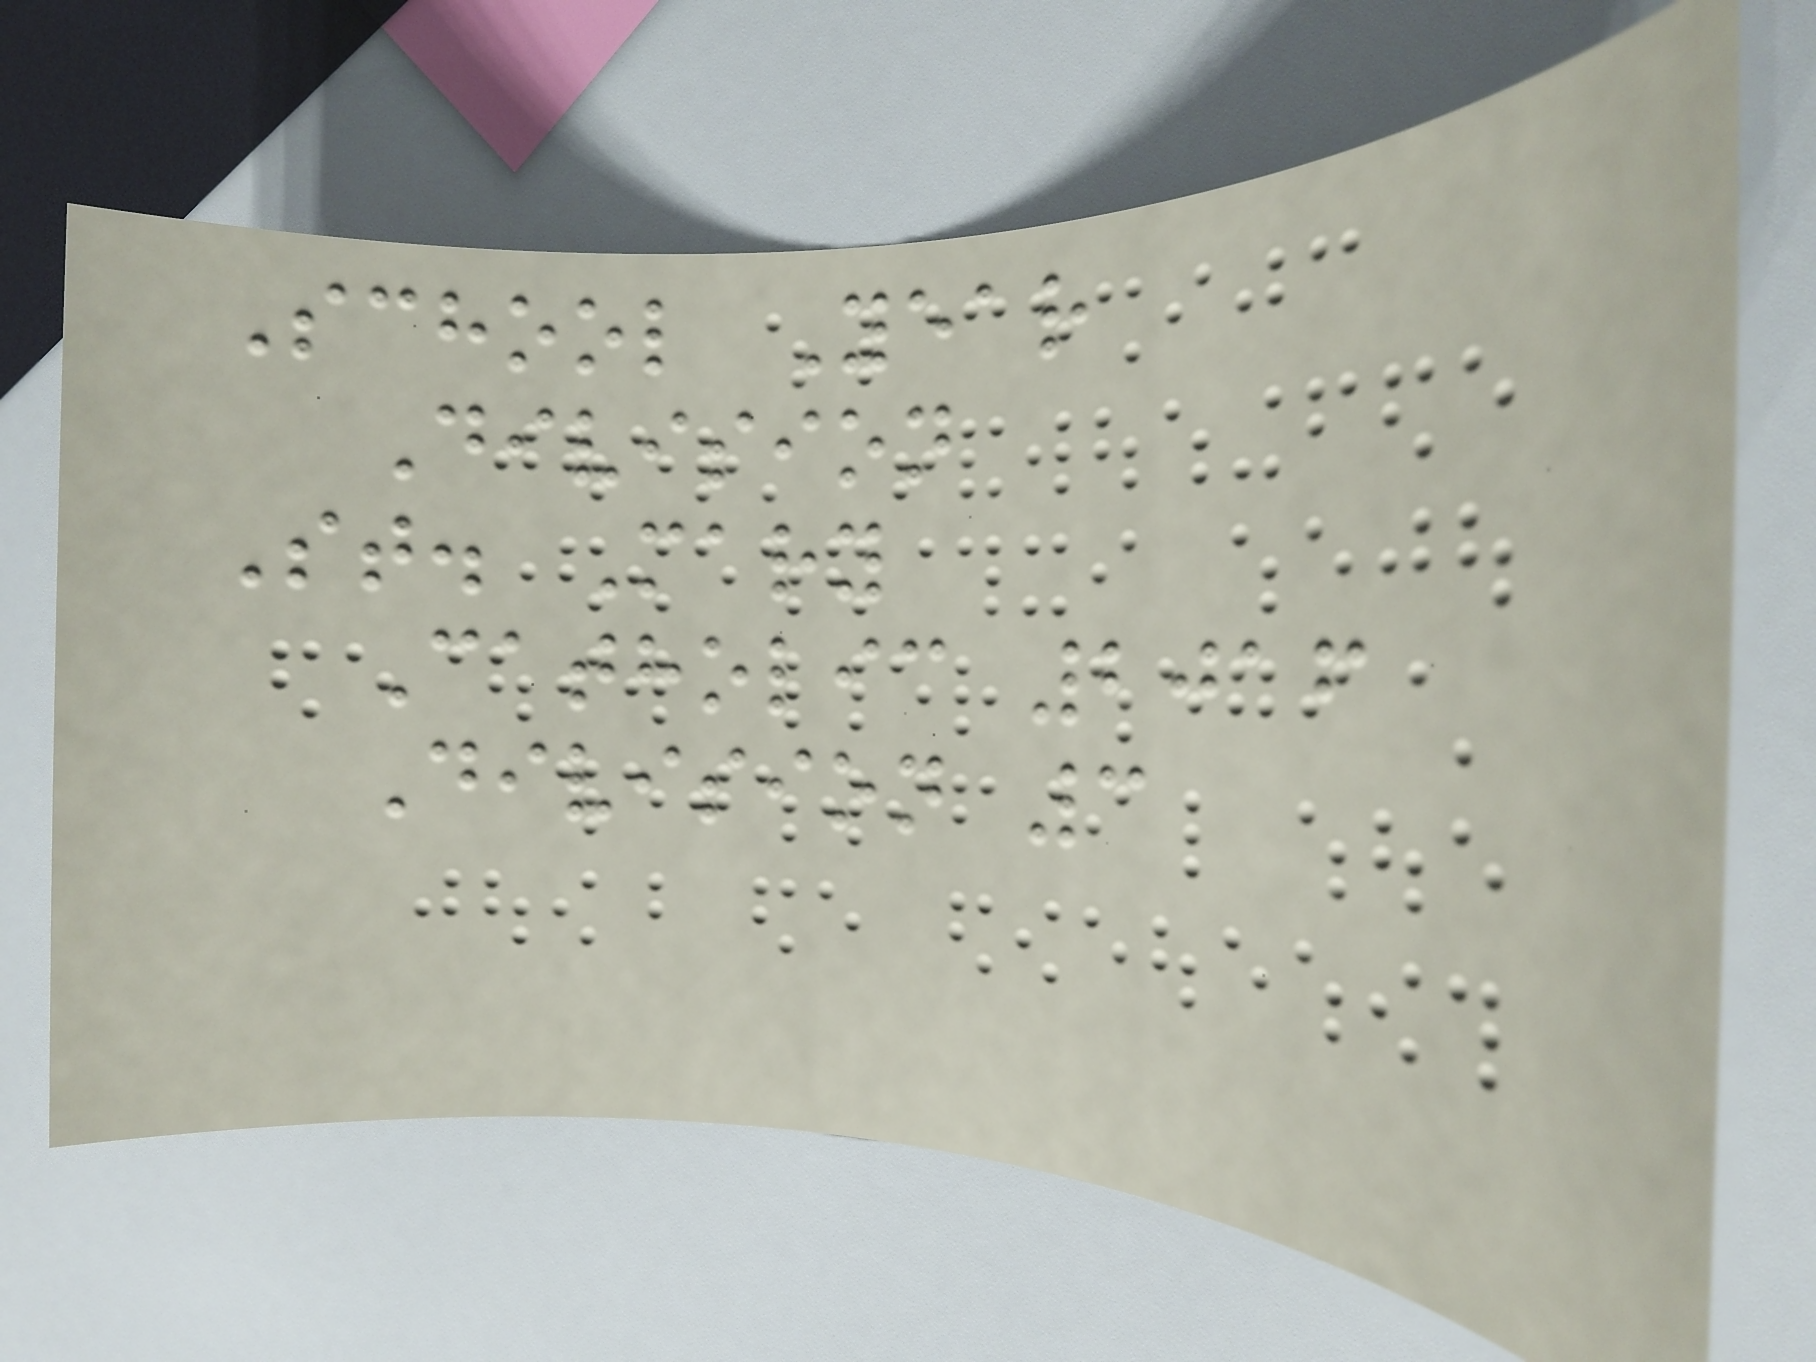School Year
Division
St. Mary
Catholic 2016
Division 3
